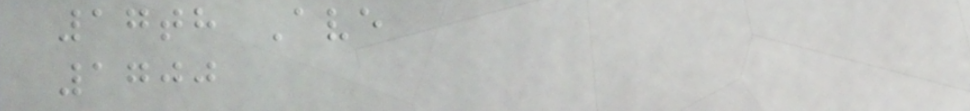17th Ave
1700
